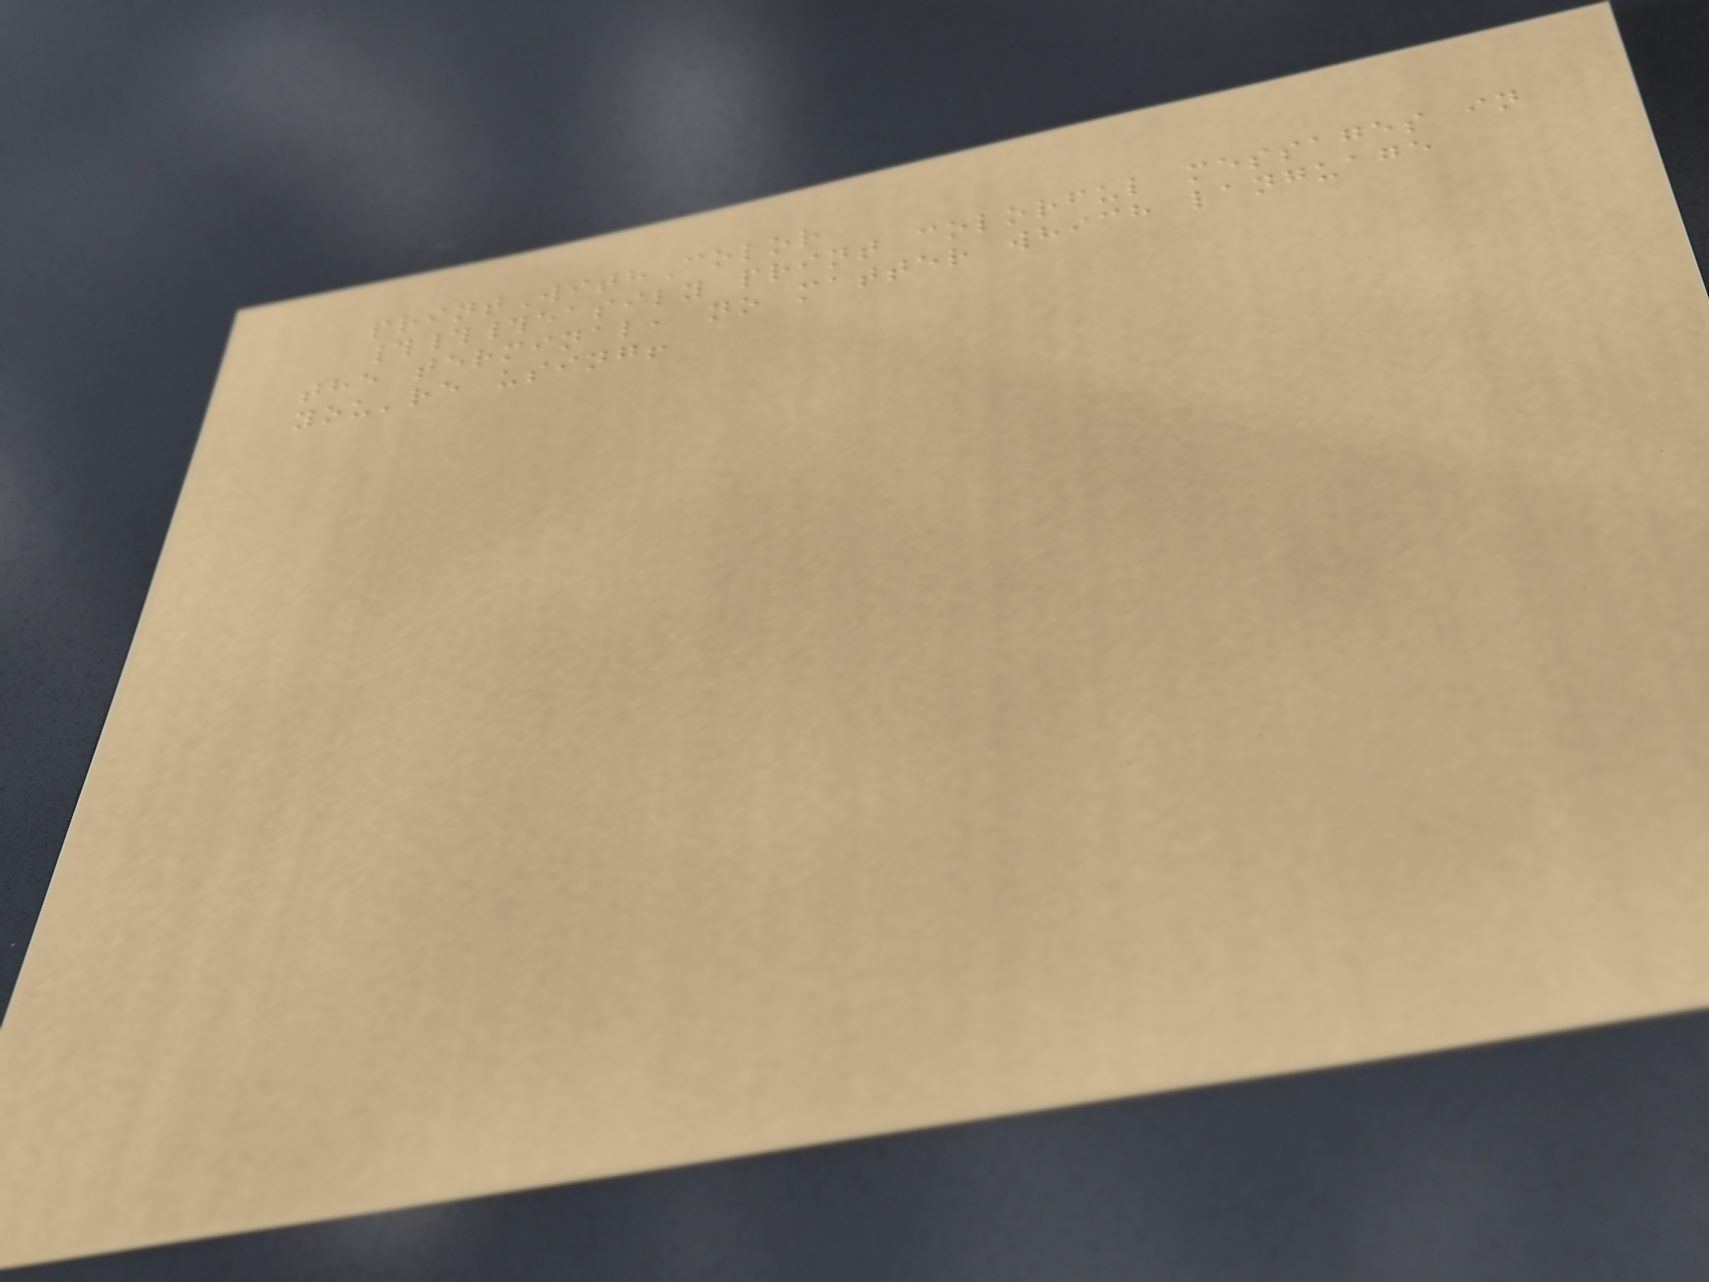printWithColor
###easily print colorful messages in
the terminal, no matter which language
you're using!
